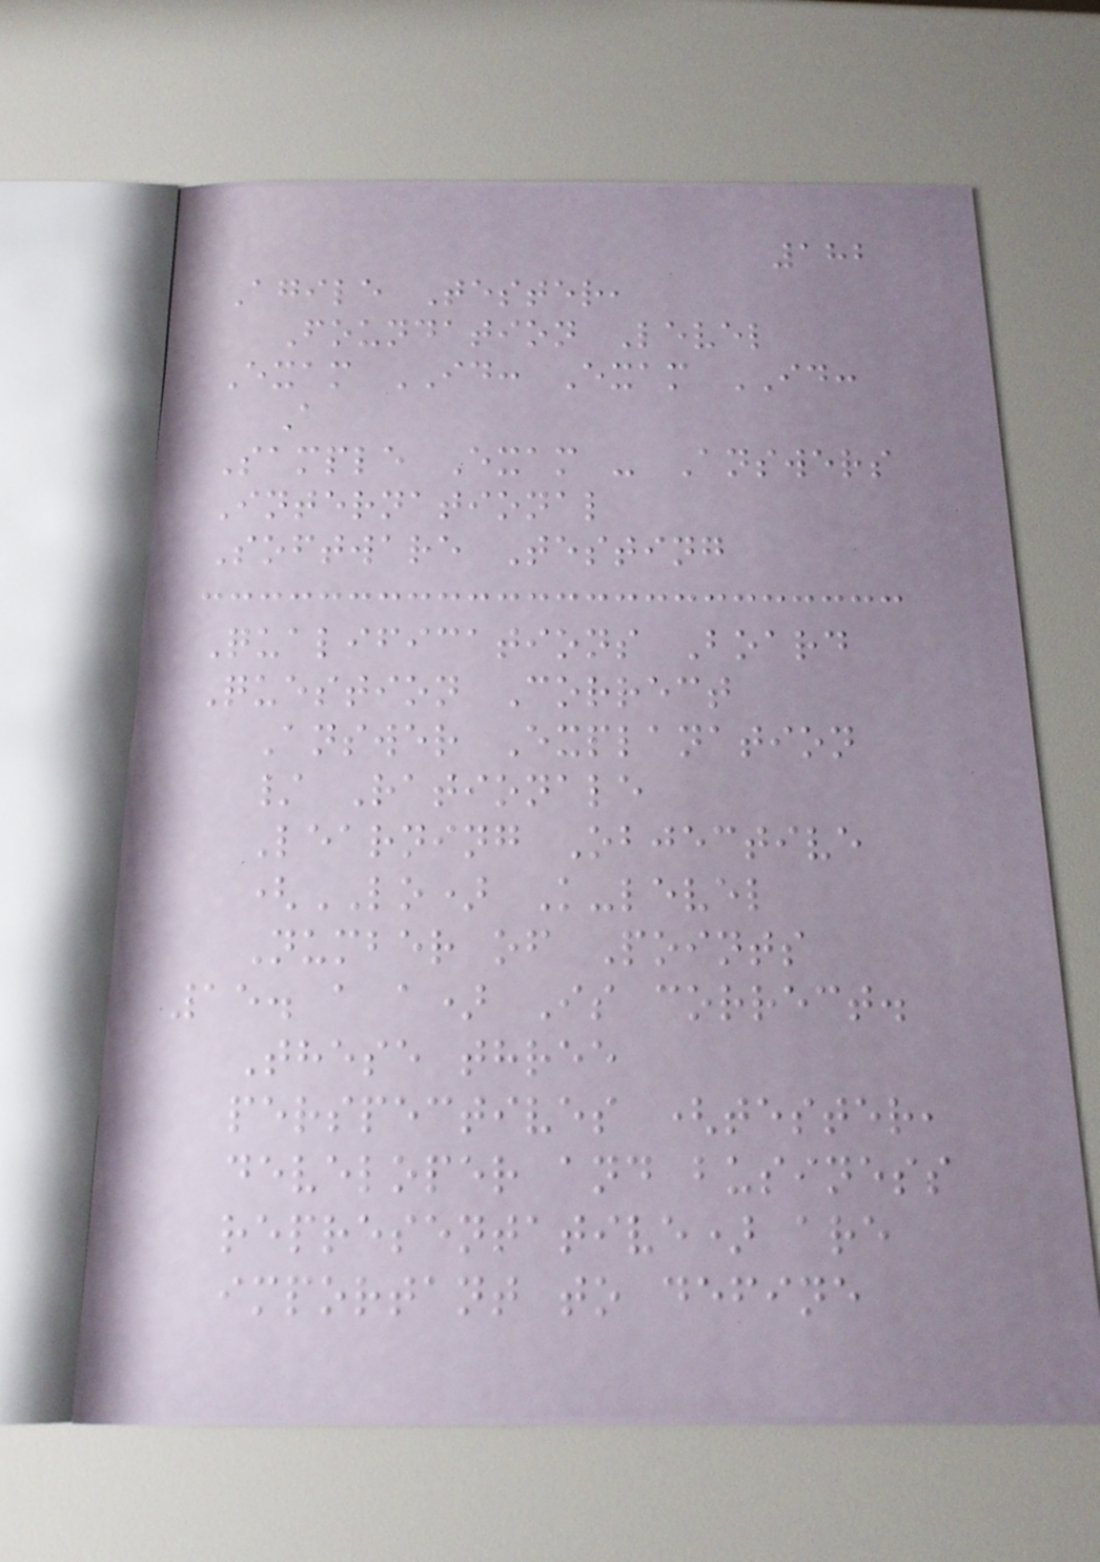182
Agile Tester,
Foundation Level
Exam ID: Exam ID:
A
Sample Exam - Answers
International
Software Testing
Qualifications Board
Question Correct
Answer Explanation
/ Rationale
Learning Objective
(LO) K-level
Number of Points
15. a a) Is correct.
These three
perspectives (tester,
developer and business
representative) are
important to define
